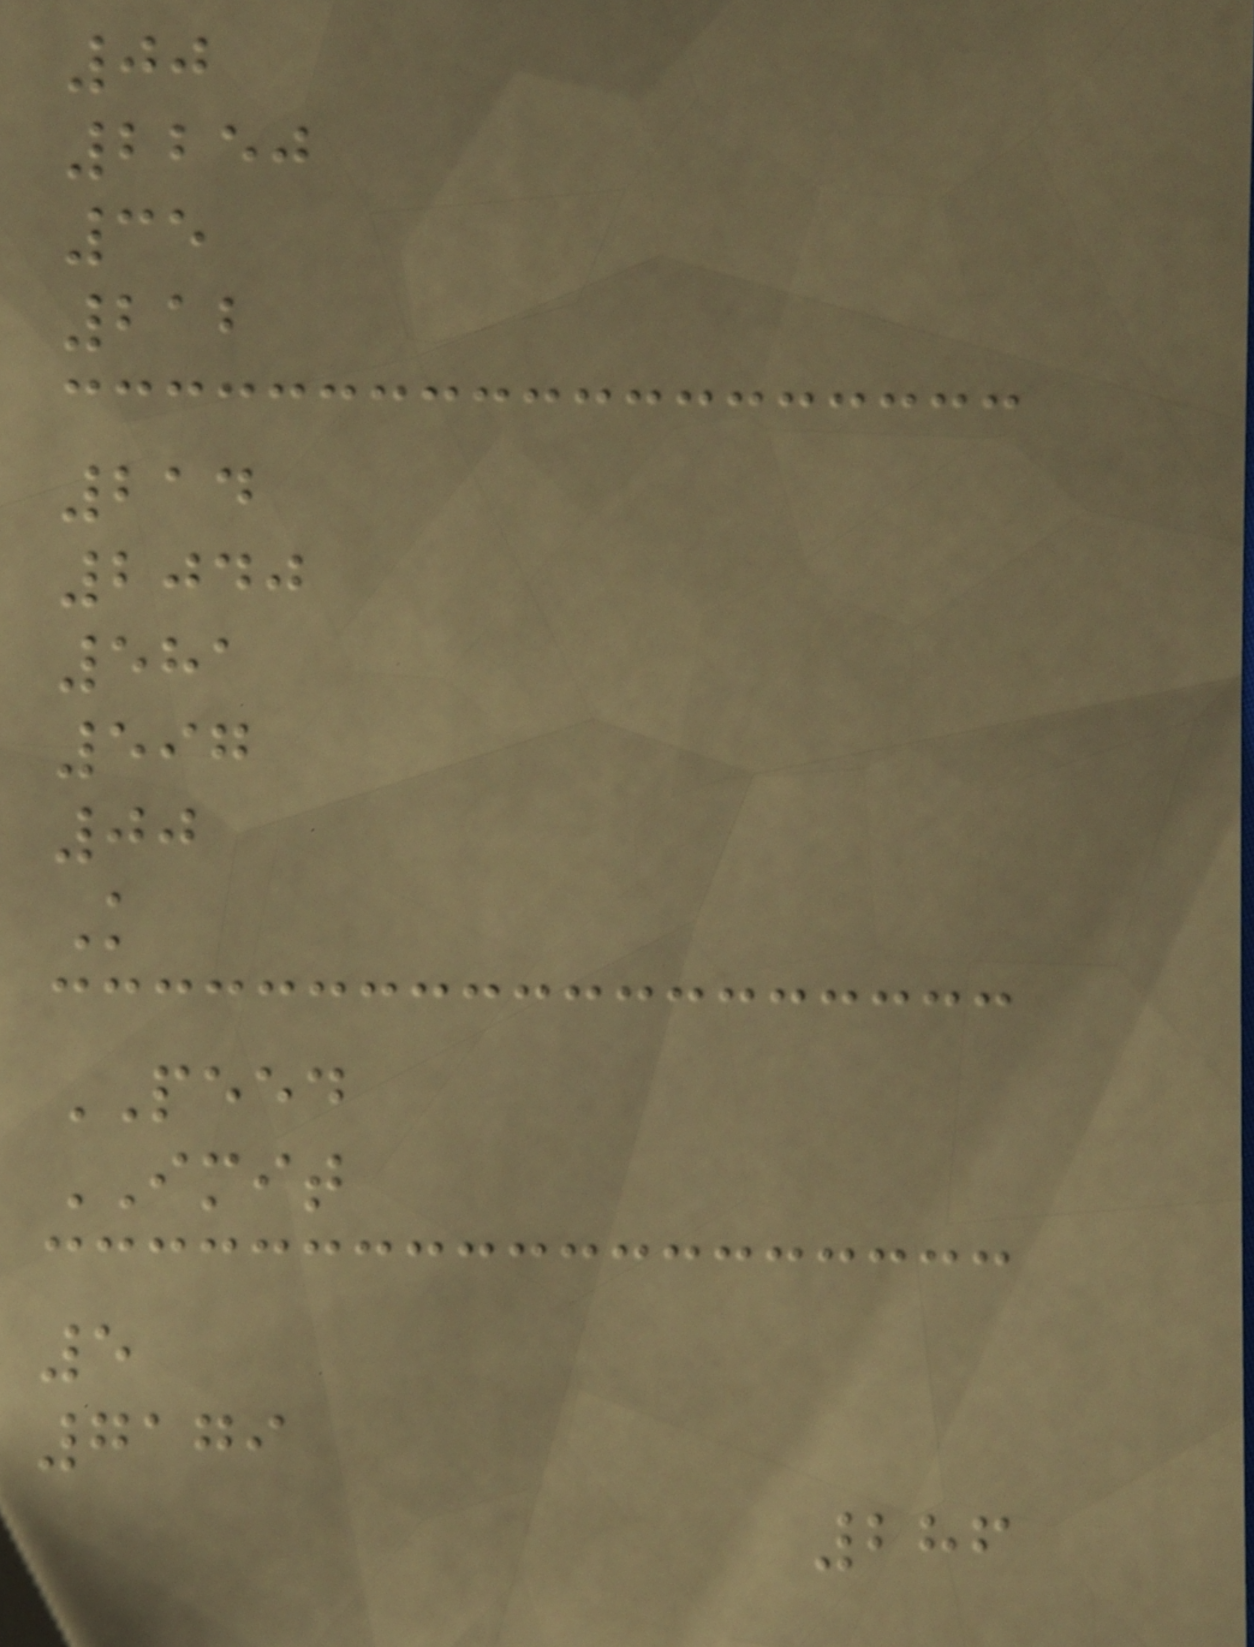00
2250
35
212
214
2040
581
597
00
K
PEED
IMIT
5
7179
286
